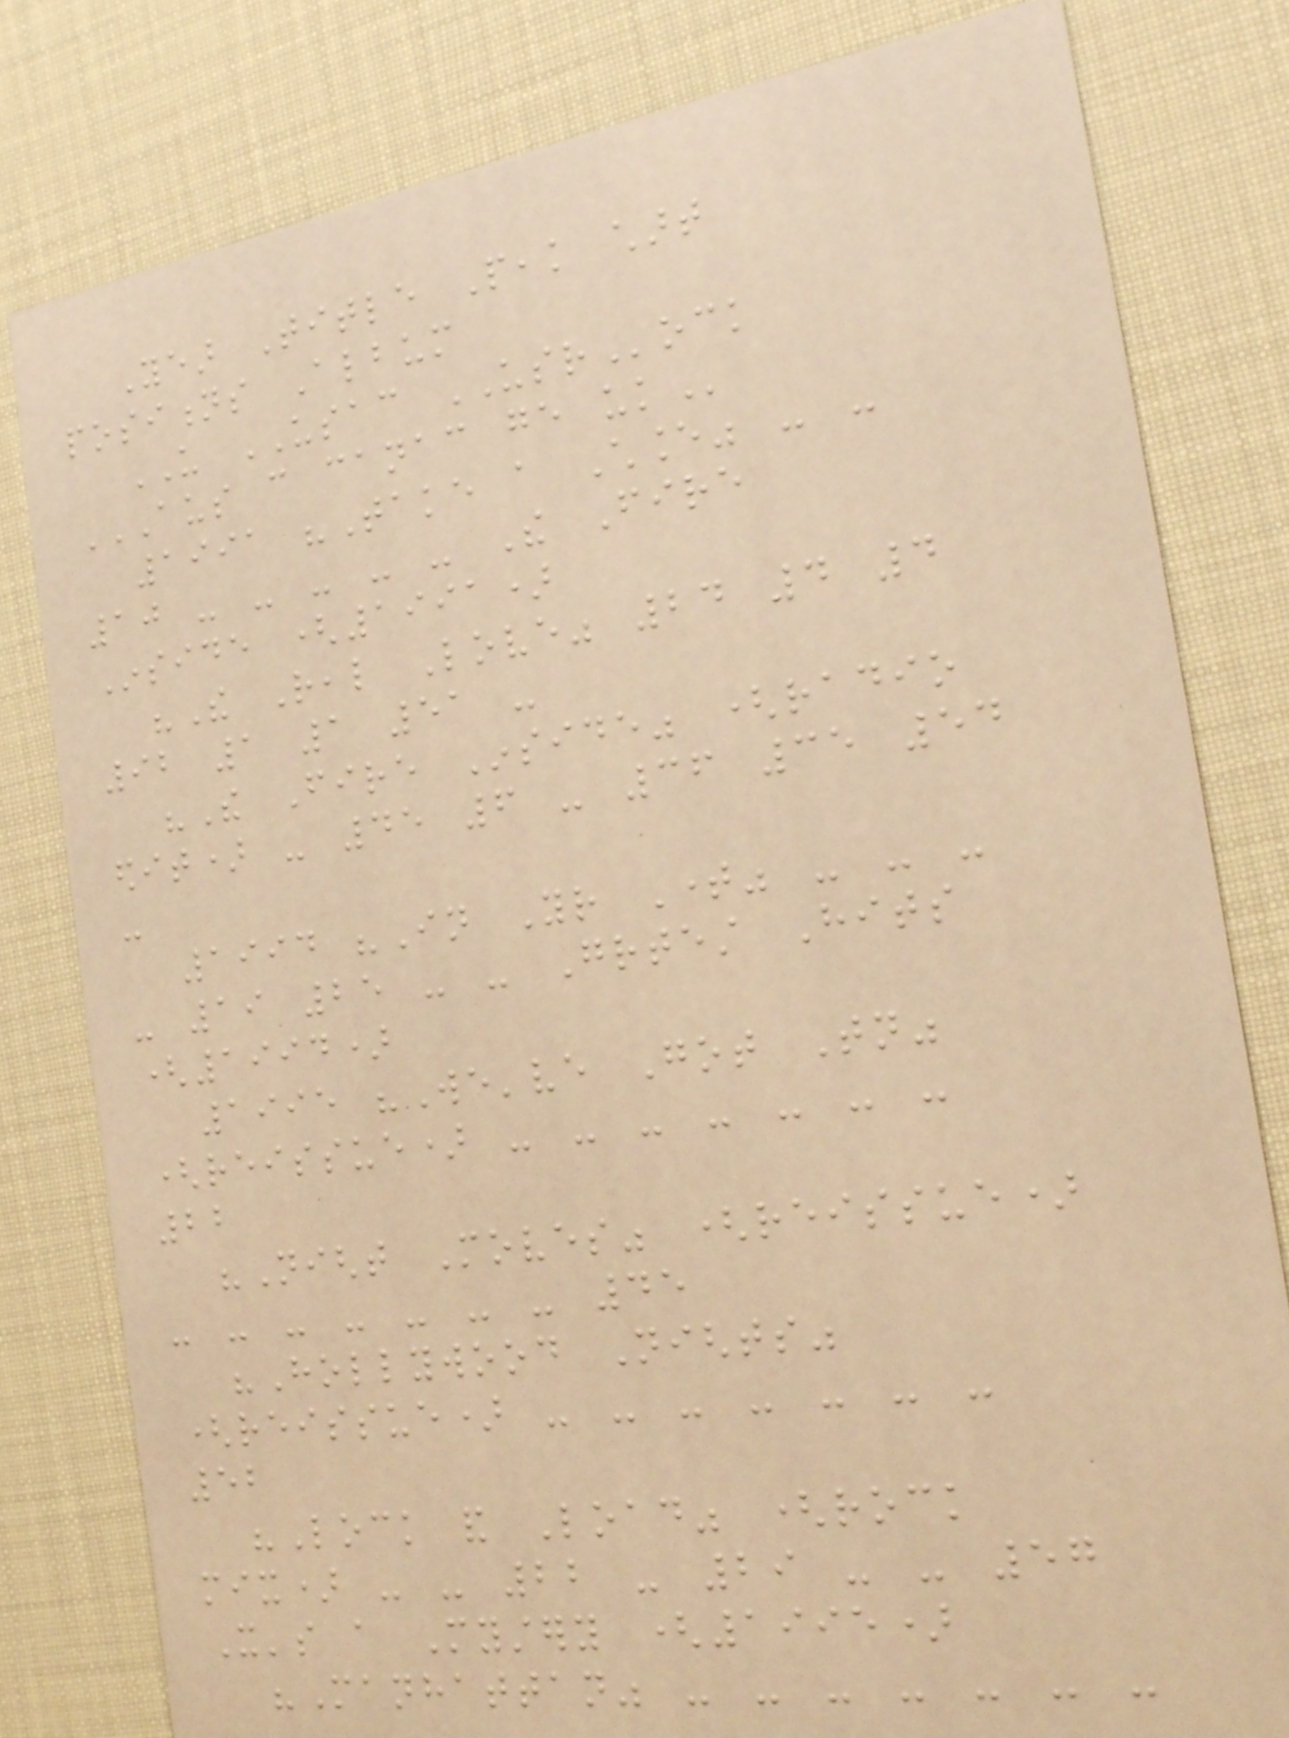Year Title Peak chart
positions Album
US USAC USRock
AUS CAN CANAC GE UK
1991 "Take a Chance" - -
10 - - - - - The Fire
Inside (1991)
"The Real Love" 24 4 4
92 1 1 51 -
"The Fire Inside" (radio
edit) - 45 6 - 36 35 54
-
1994 "In Your Time" - - -
- 19 25 - - Greatest Hits
(1994)
1995 "We've Got Tonight"
(reissue) - - - - - - -
22
"Night Moves" (reissue)
- - - - - - - 45
"Hollywood Nights"
(reissue) - - - - - - -
52
"Lock and Load" (rock
mix) - - 22 - 29 - - 57
It's a Mystery (1995)
"Manhattan" - - - - - - -
